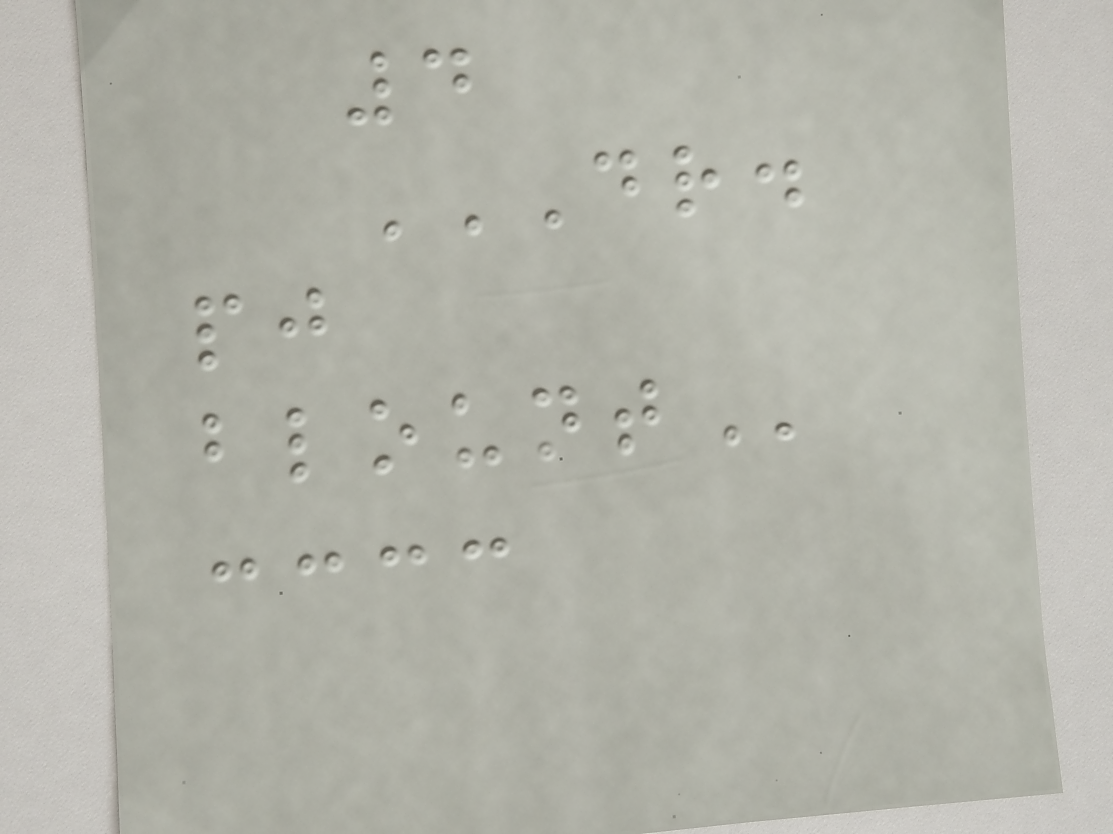4
DR.
PJ
BLOUNT
